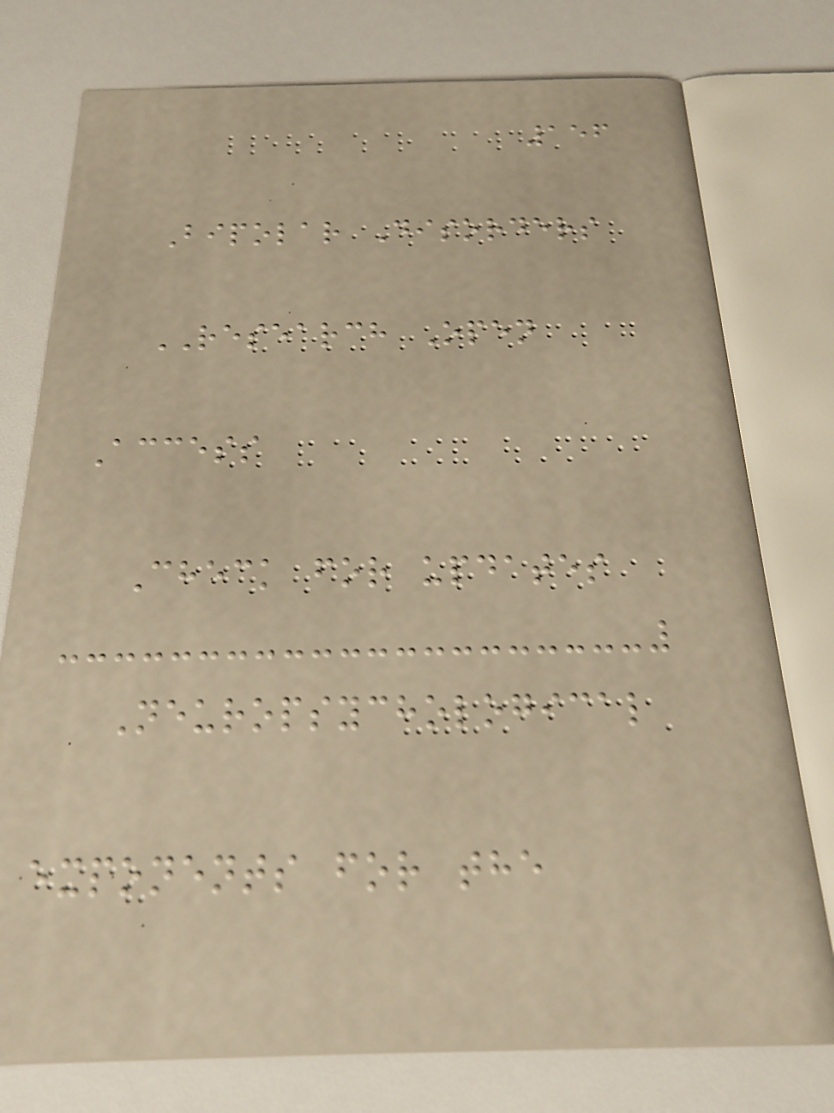156
Bipolar Disorders
RESEARCH Open
Access
Check for updates
Neuropsychological
exponents for the
